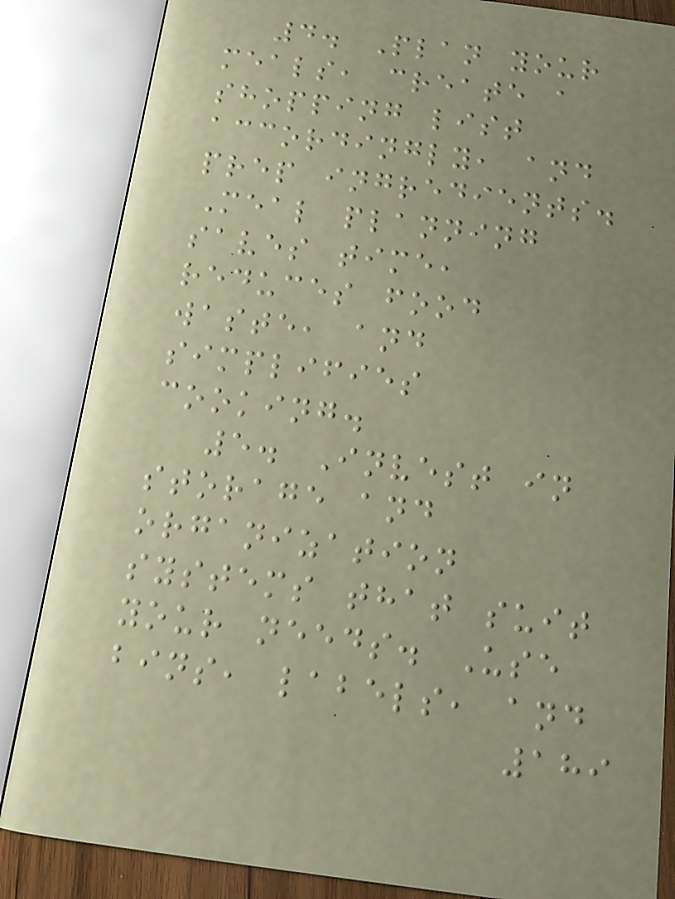4. Plan your
meals, create a
shopping list
accordingly, and
prep ingredients.
Meal planning
saves time,
reduces food
waste, and
simplifies
cooking.
5. Invest in
storage and
organization
systems that suit
your needs. Use
bins, labels, and
189
